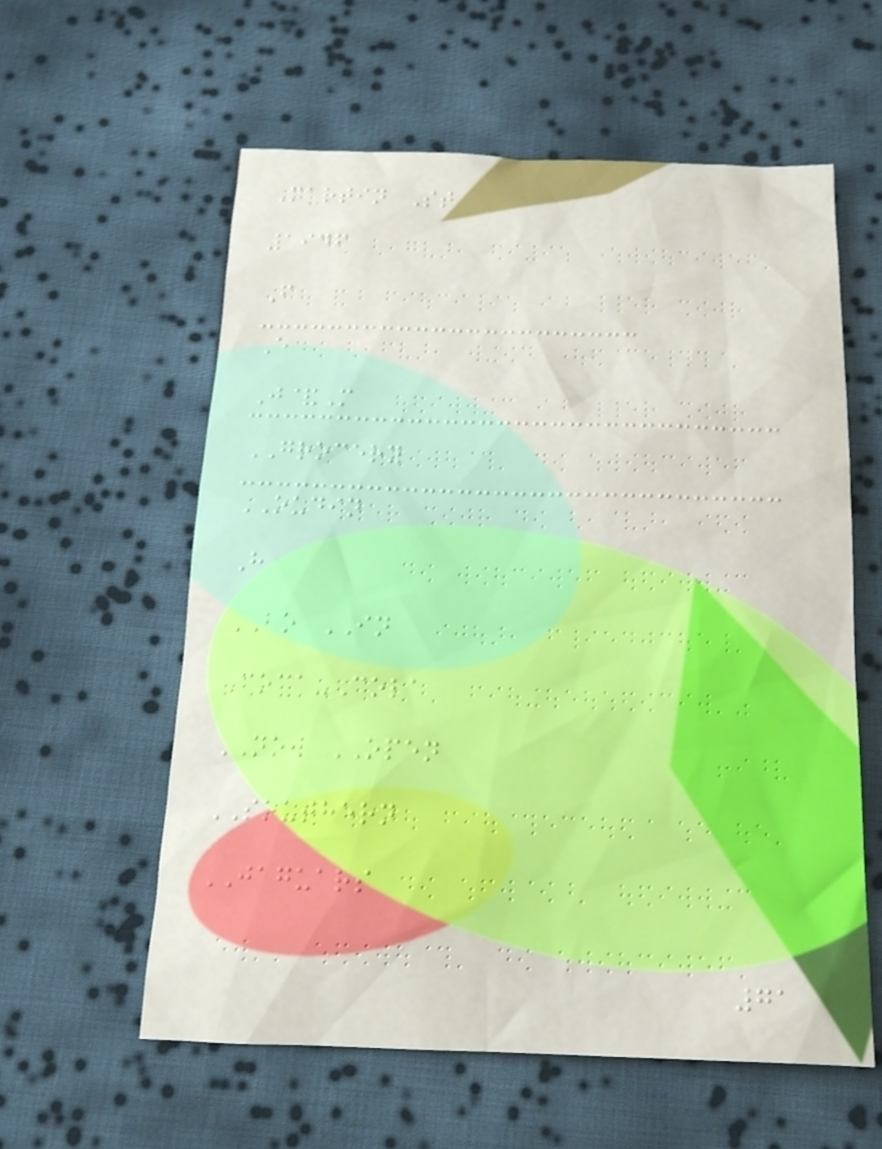Martin St
1946
F
E
J&M
GROCERY
OUDIN
H
BO IN
Coca-Cola
NOW OPEN
SOUTHERN
JAGUARS
71
